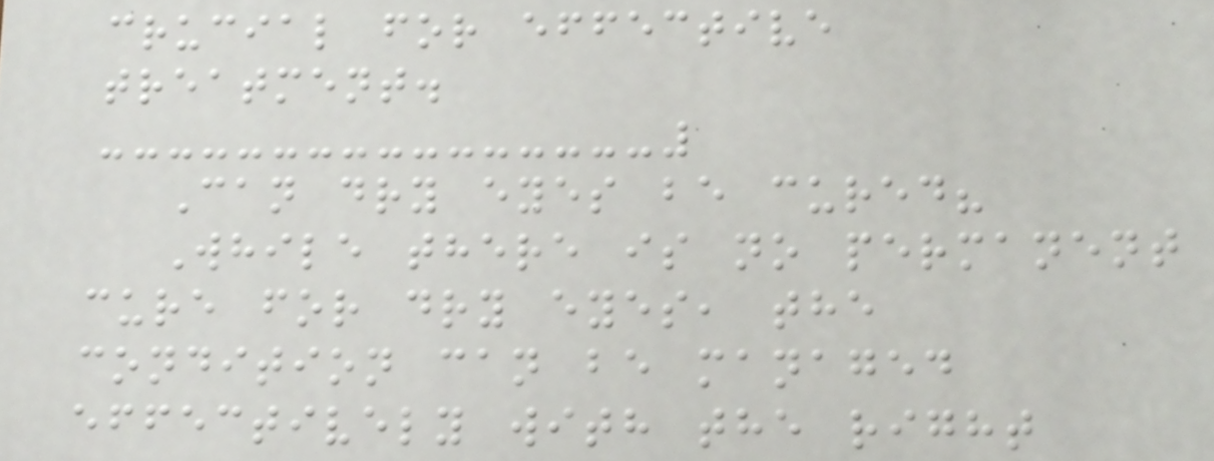crucial for effective
treatment.
Can dry eyes be cured?
While there is no permanent
cure for dry eyes, the
condition can be managed
effectively with the right
